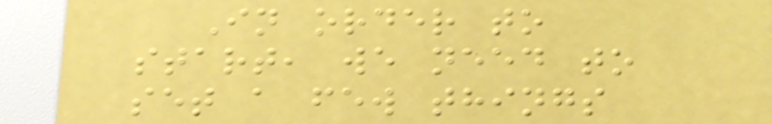In order to
start, we need to
set a few things
